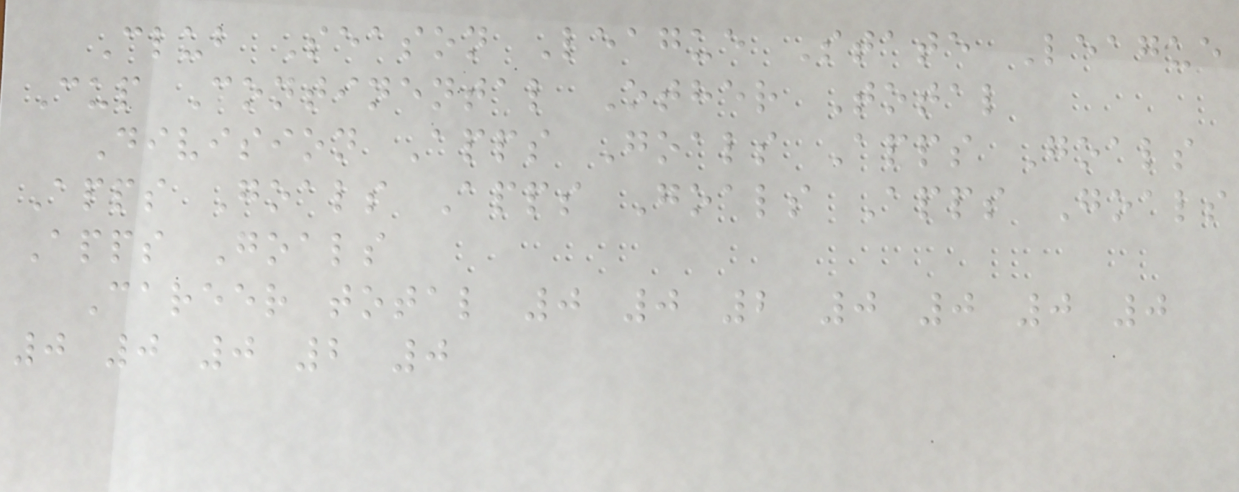Club Season League State League
Cup Continental Other Total
Division Apps Goals Apps Goals
Apps Goals Apps Goals Apps Goals
Apps Goals
Career total 0 0 2 0 0 0 0
0 0 0 2 0
